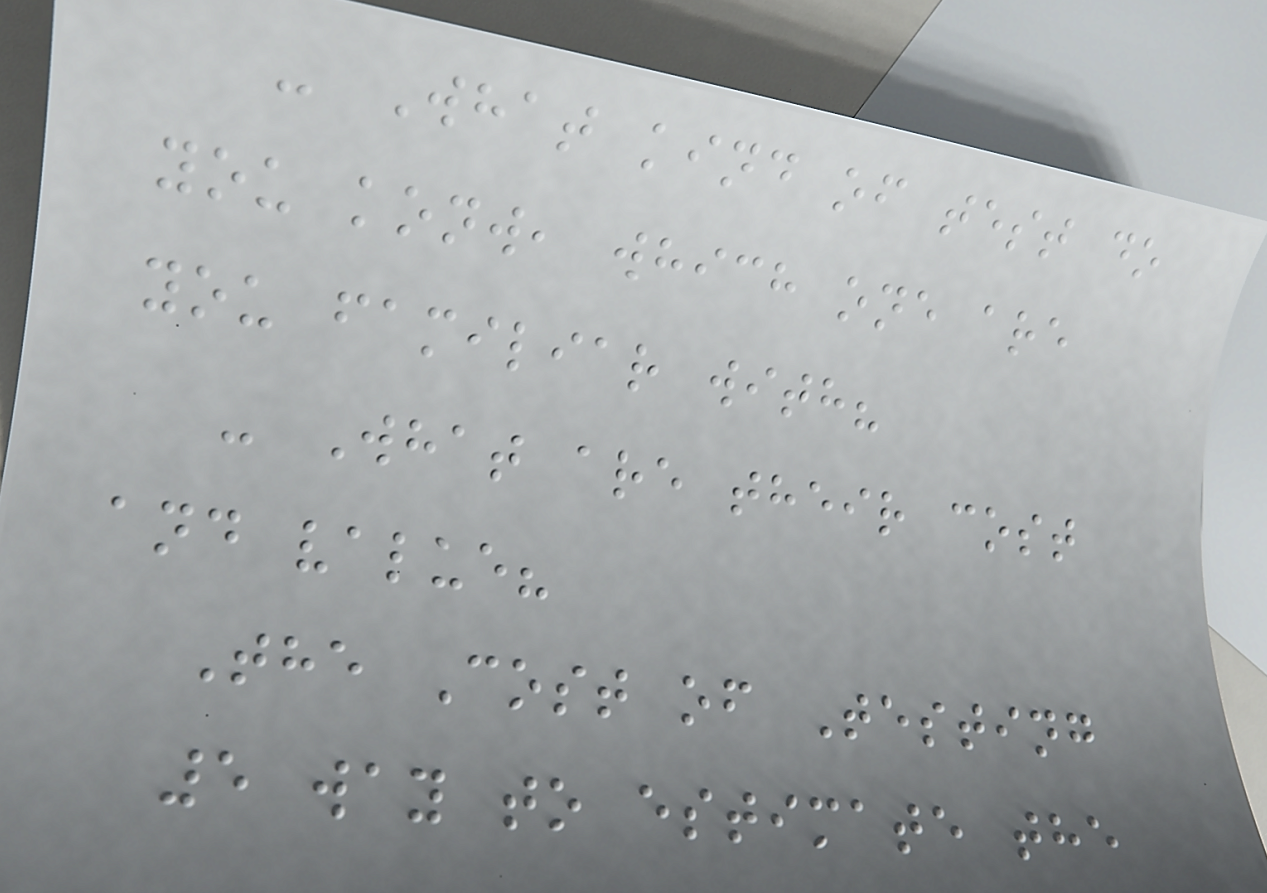- What kind of test do
you konw, which one are
you familiar with?
- What are their cost
and value?
The Cost of Testing
5 way to estimate the
